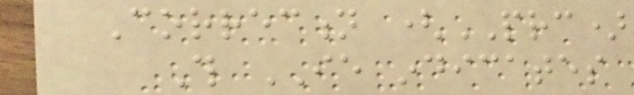Correction (PRC)
This IE indicates
